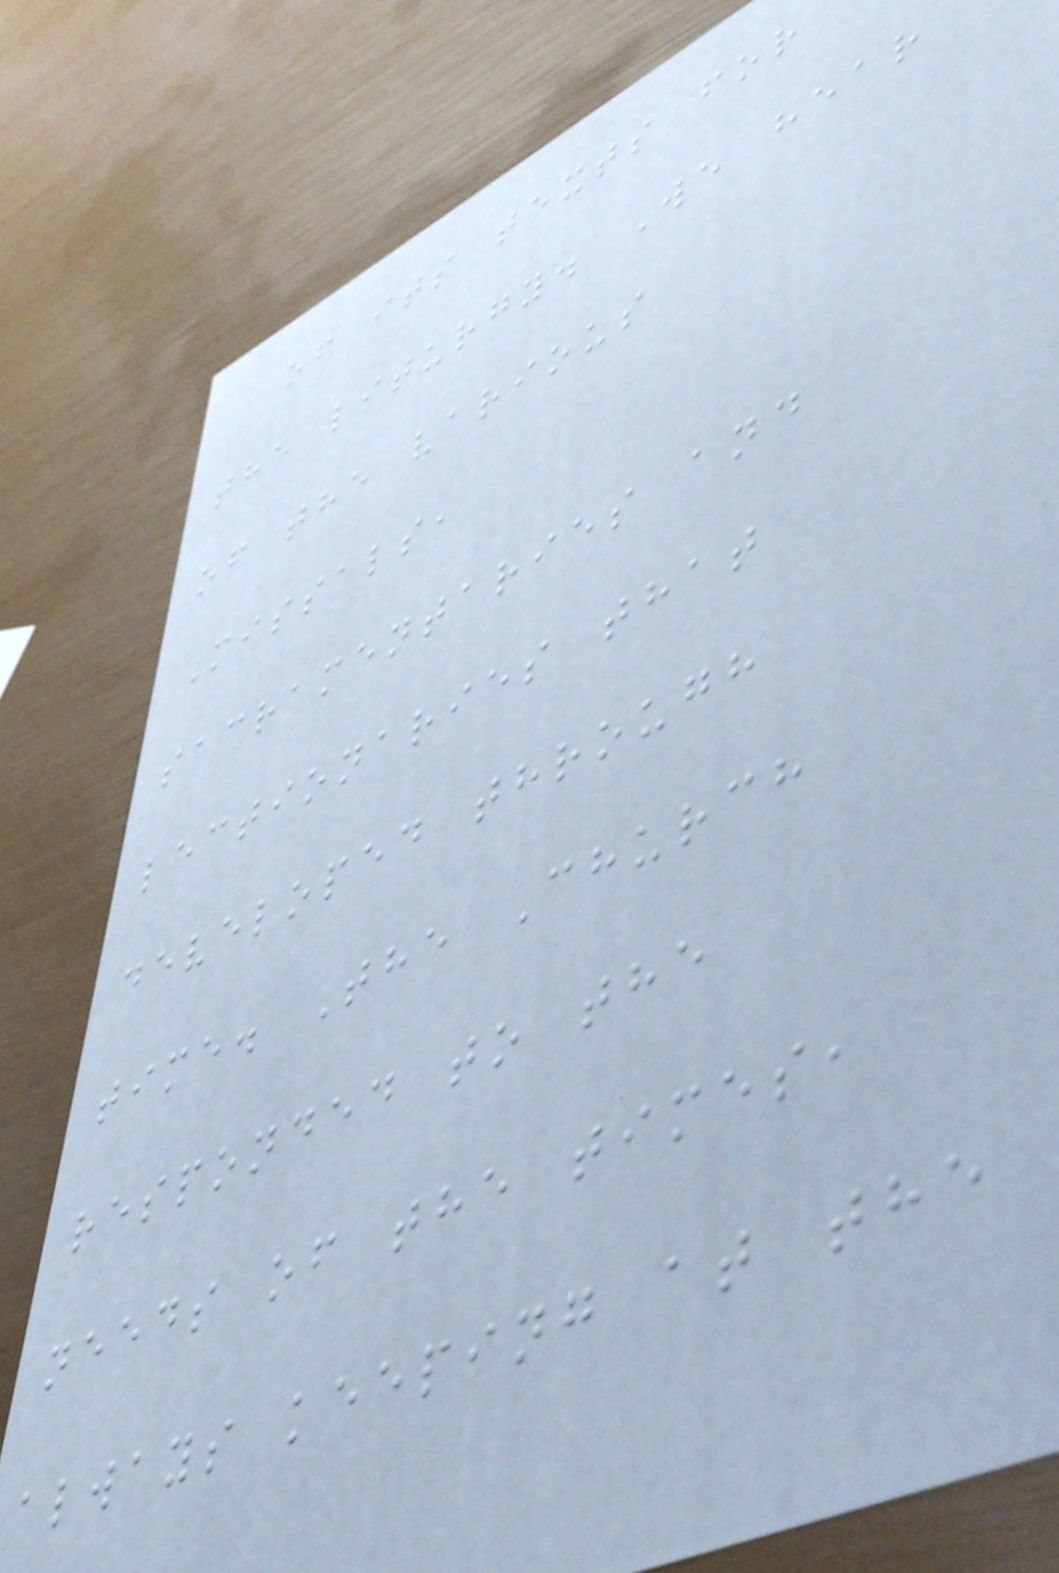of its texts for
the liturgy. We hear
of the various
Missals,
sacramentaries and
lectionaries that
developed through
time. The Church
responded to the
needs of the times,
always keeping at the
